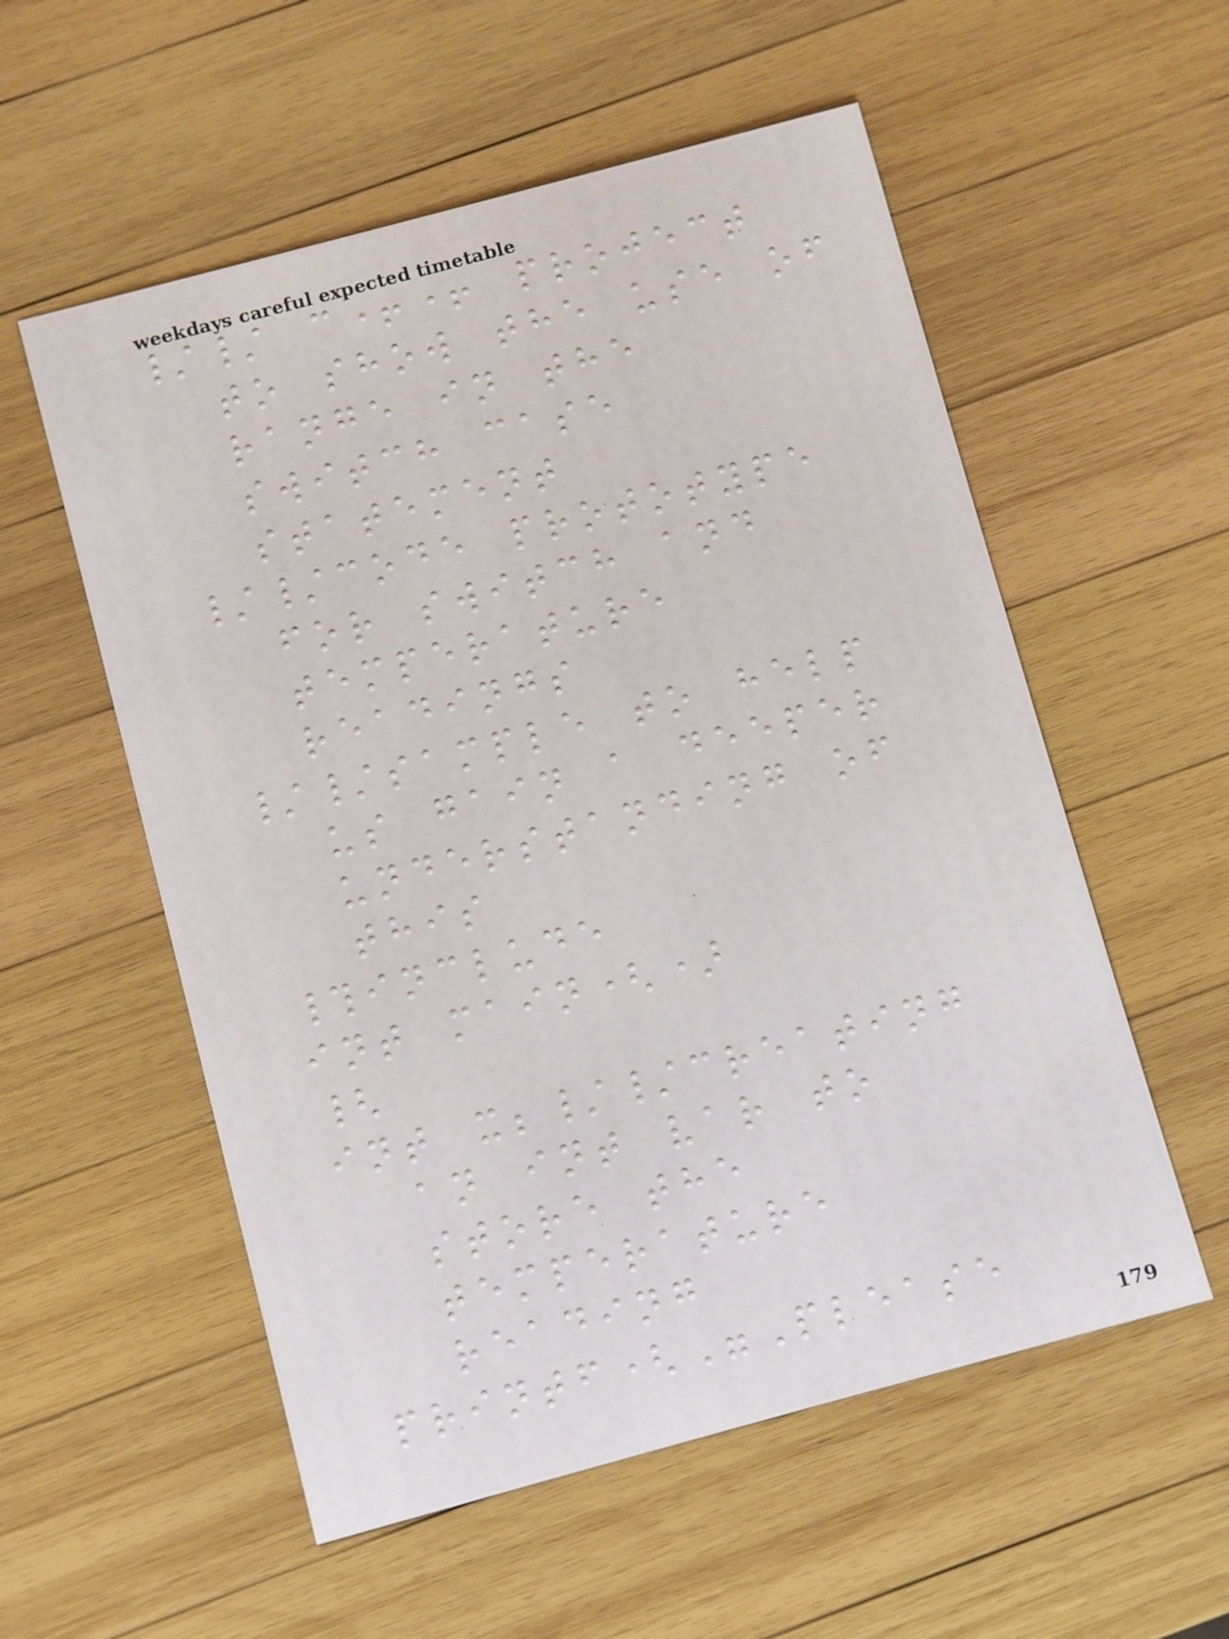// c++ project
to show the use of
range in the
switch case
statement
//code prototype
for switch and
temperature
readings
//sample to help
us gain a deeper
understanding of
this
#include
int main()
{
int x;//creating
an int var to
store the
temperature
reading
printf("Please
